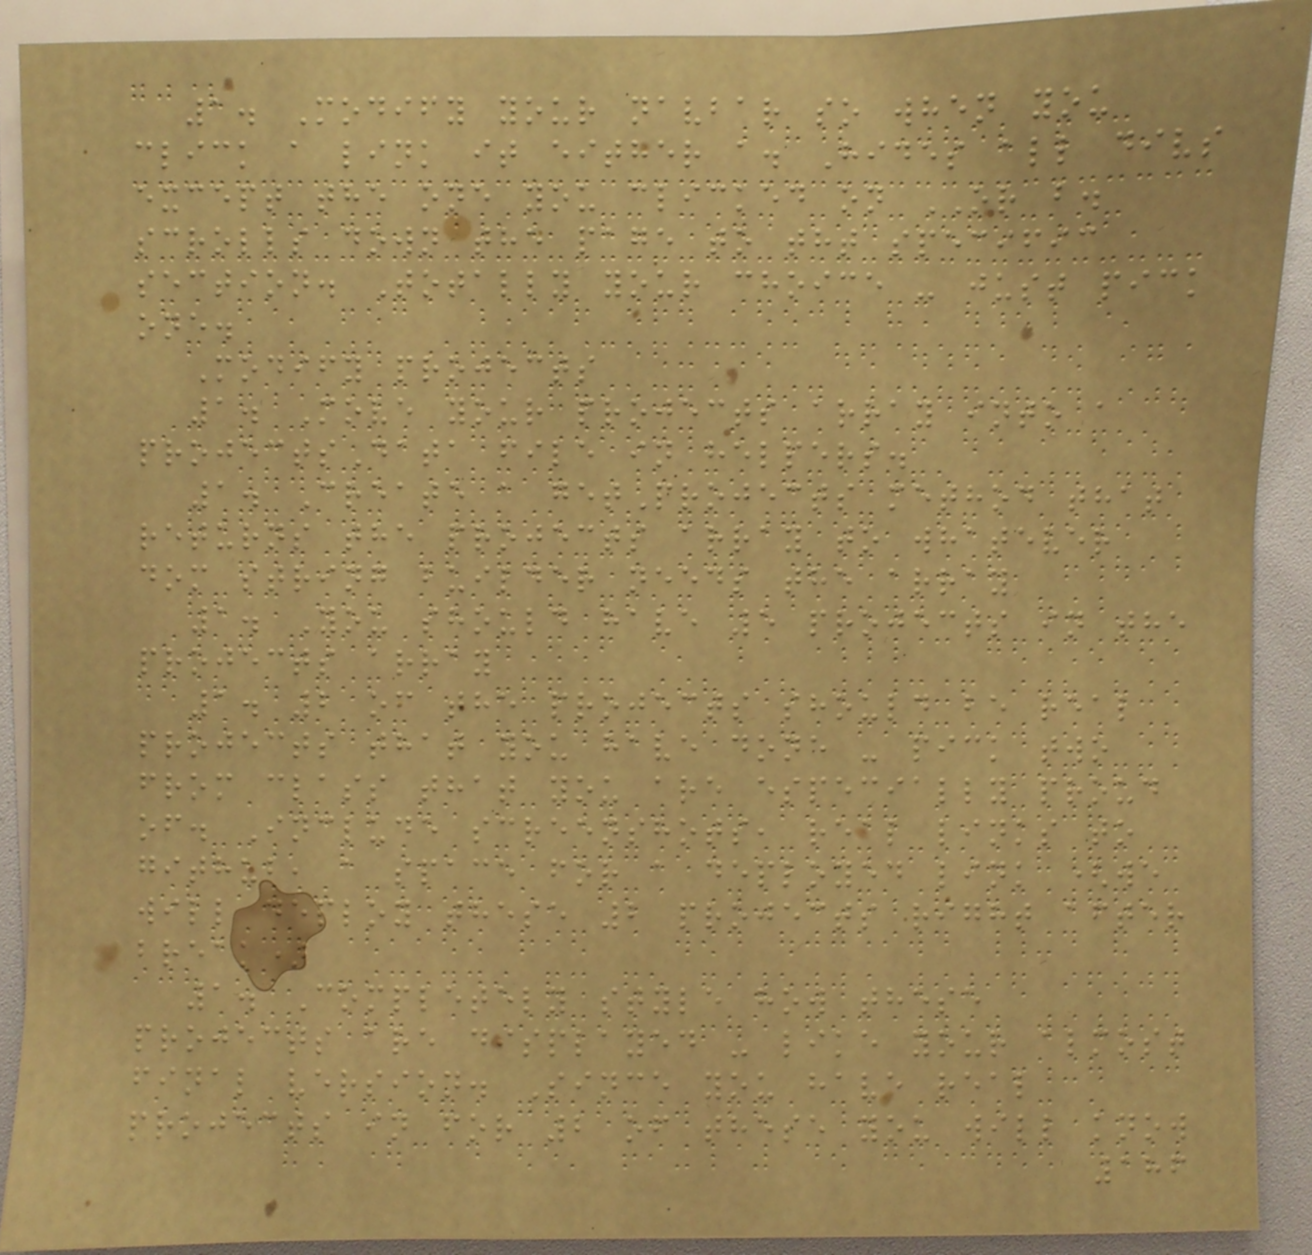1. Modify your navbar so when you
click a link it either a. Hides all divs
except the one you clicked on OR b.
scrolls down the page to tht specific
section. Totally your choice - just pick
one.
Modify projects
1. Move your projects array into a
projectsData file in helpers.
1. Create a getProjects method that
returns the projects array to whatever
dom string builder needs the array
1. You should have 5 projects in the
projects array
1. 2 of the projects should be real
projects that you have done - pick two
from class that you are especially proud
of. Include screenshots, real links to
github, a space for a deployed link (we
will deploy these 2 projects right after
break)
1. Completely style how these
projects are displayed - like your almost
final version. Since you have real
projects in for 2 of these you will know
186
